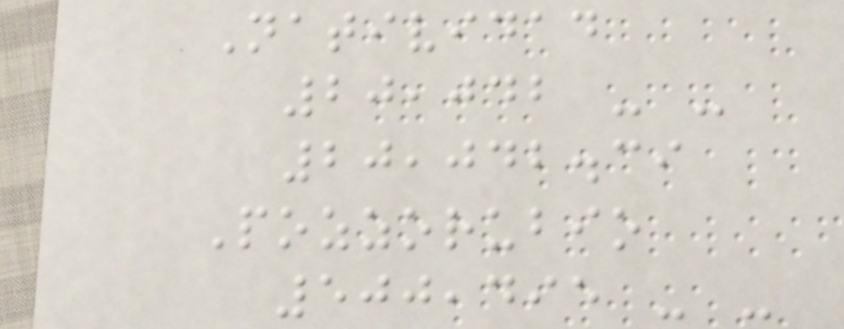Natividad
20,042 - -
20,042.39
Pozzorubio
500,495 - -
